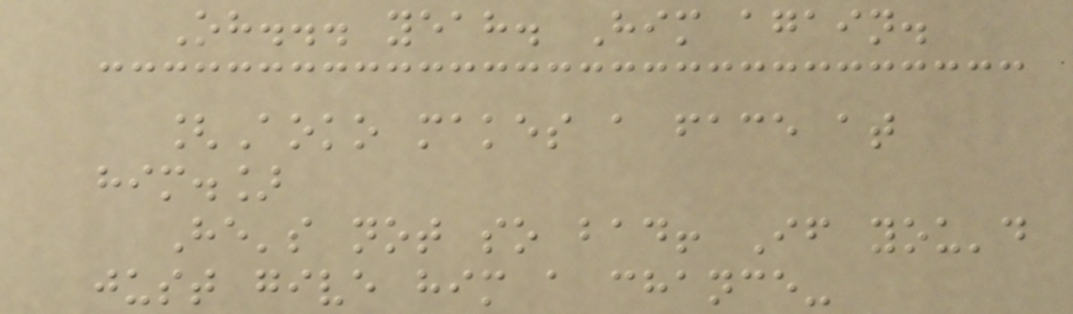Oh... yeah. Him again.
[Aoko makes a face at
him.]
He's not so bad! If you'd
just give him a chance-
